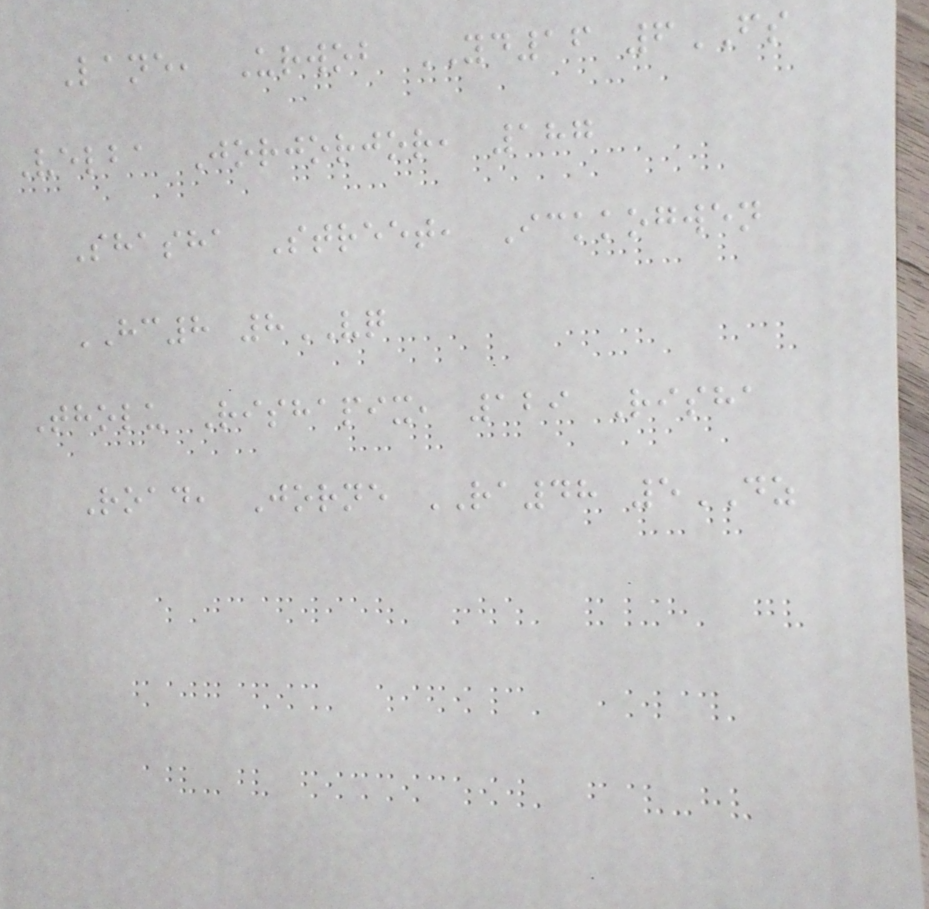Lane, Urwob YD16 6FS
Velba Jorjorjor, 187
Shasha Street, Ickkogwen
HC8 8VQ
Tholu Rishapix, 129 Risha
Road, Jorne RA48 5DZ
